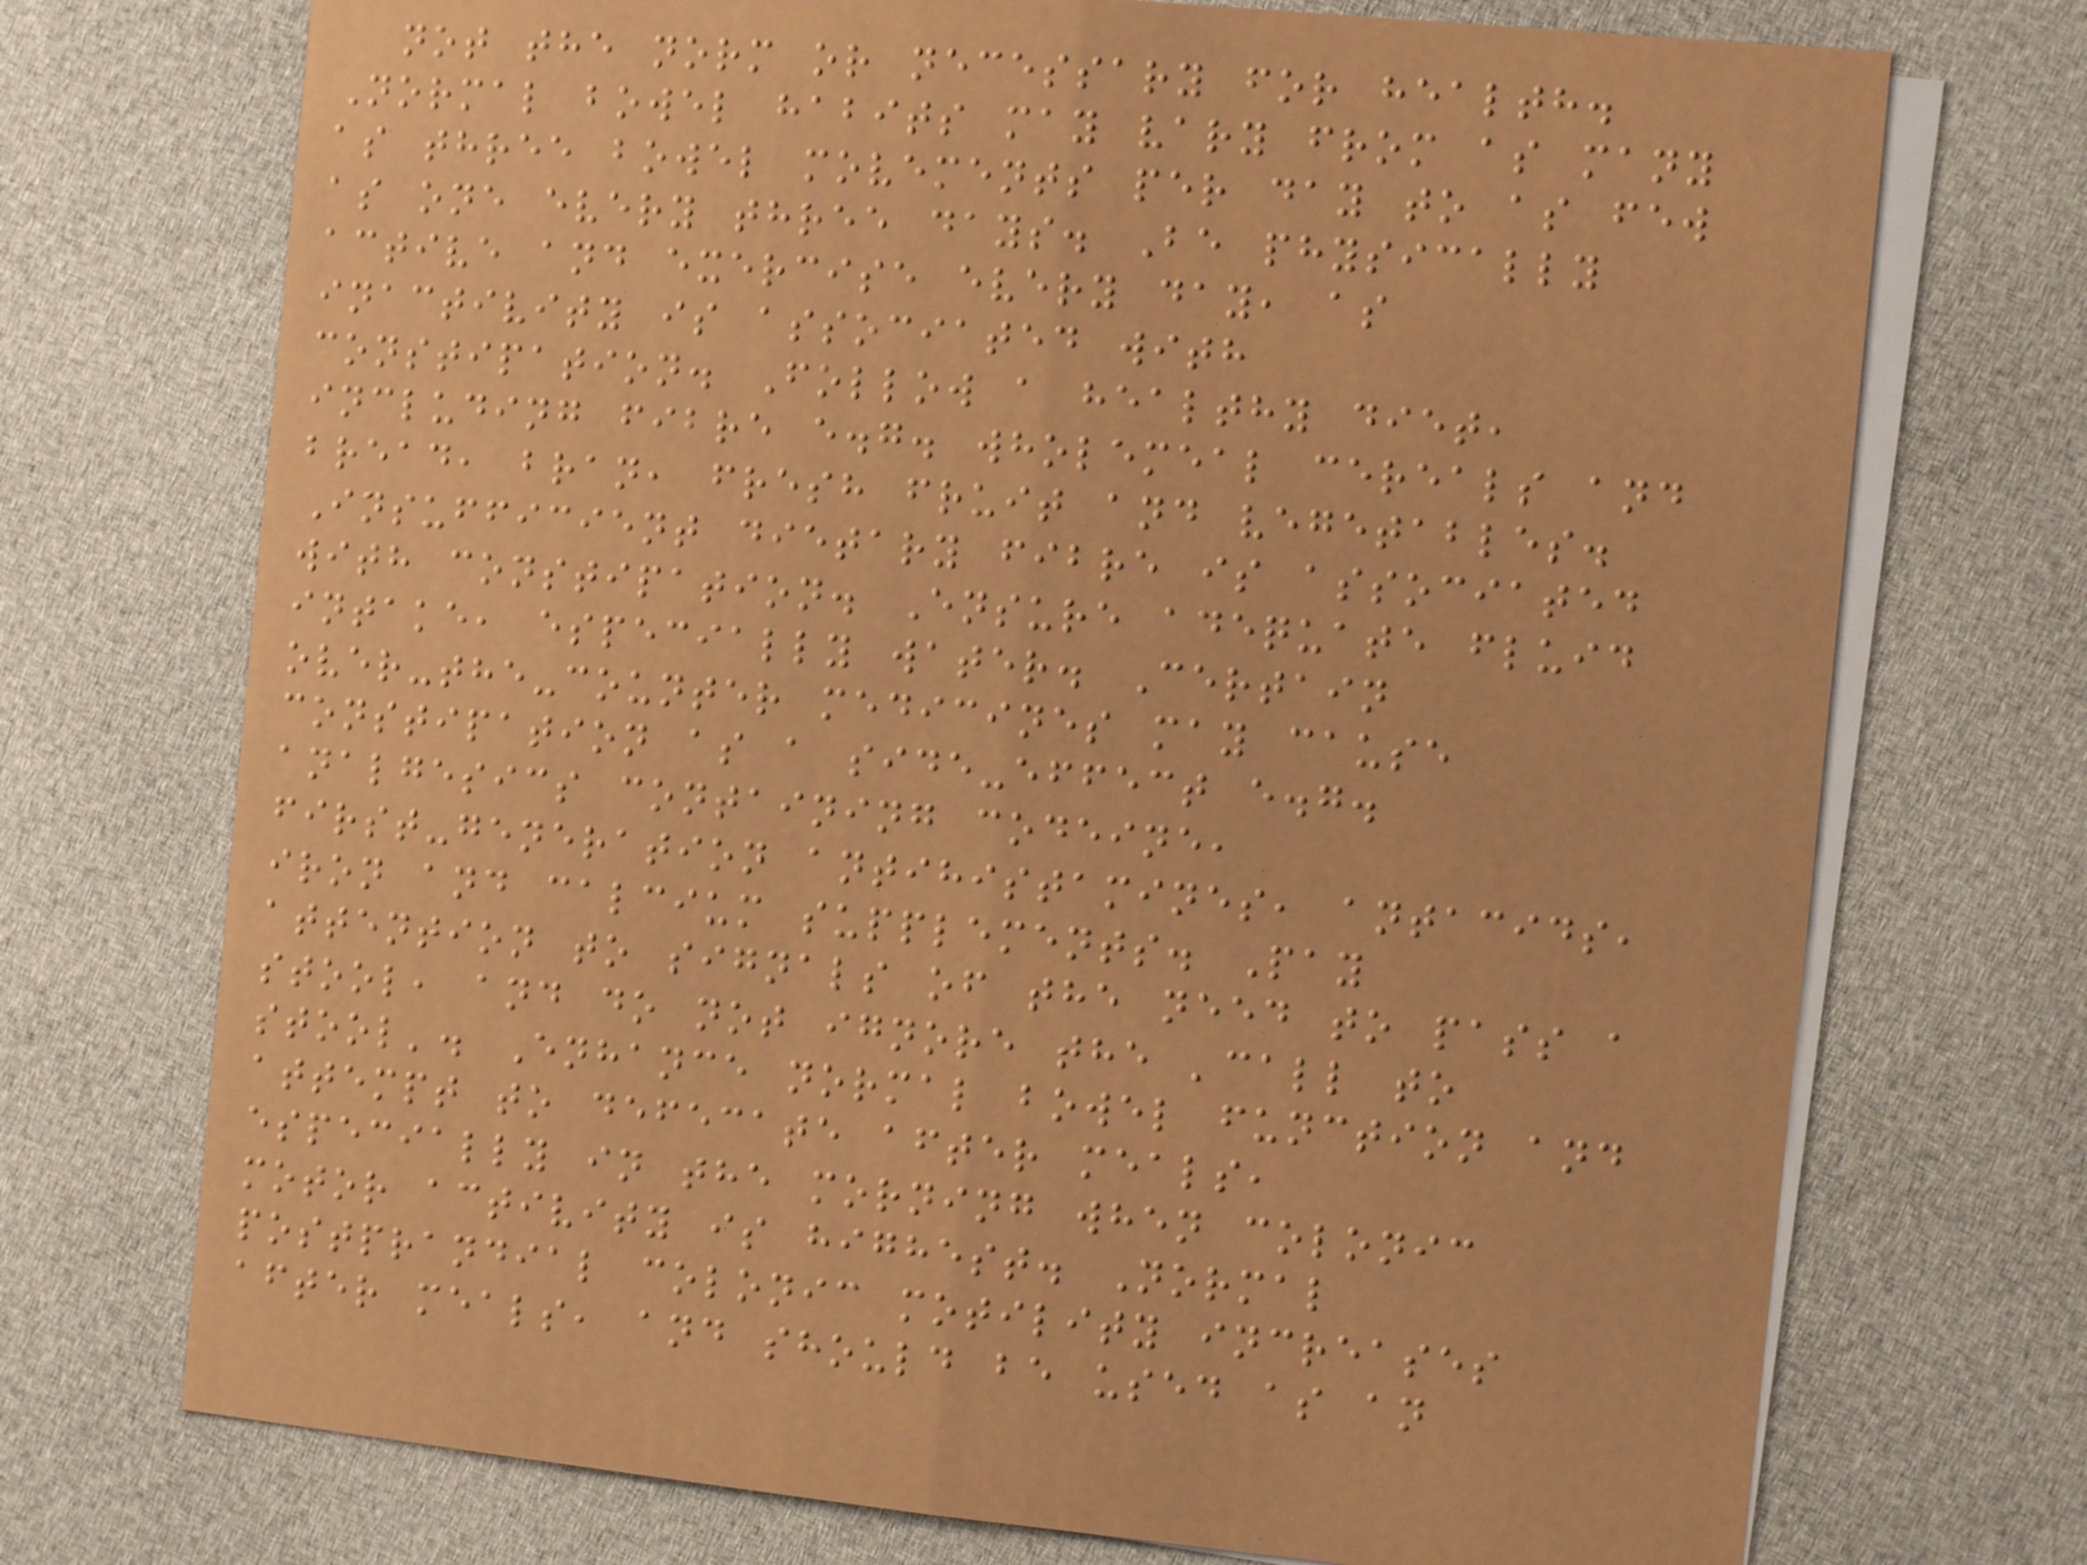not the norm or necessary for health.
Normal bowel habits may vary from as many
as three bowel movements per day to as few
as one every three days. Be physically
active and exercise every day, as
inactivity is associated with
constipation. Follow a healthy diet,
including fibre e.g. wholemeal cereals and
bread, bran, fresh fruit and vegetables.
Insufficient dietary fibre is associated
with constipation. Ensure adequate fluid
intake, especially water. Certain
over-the-counter medicines may cause
constipation as a side-effect e.g.
analgesics containing codeine,
first-generation antihistamines, antacids,
iron and calcium supplements. Pay
attention to signals of the need to pass a
stool, and do not ignore the 'call to
stool'. Enhance normal bowel function and
attempt to defecate after meals,
especially in the morning when colonic
motor activity is highest. Normal
postprandial colonic motility increases
after meals, and should be used as an
